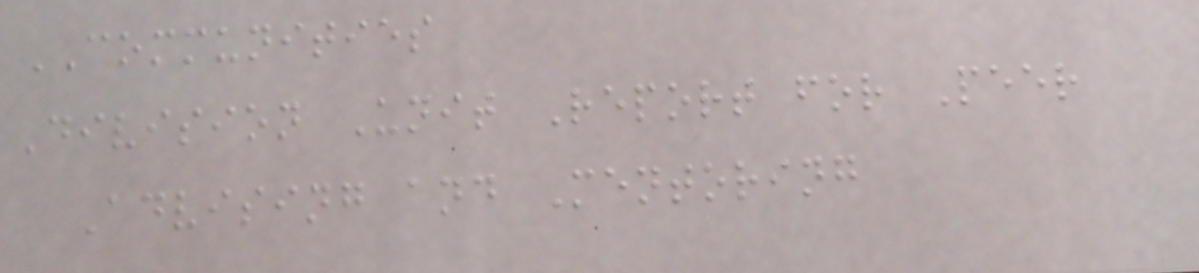COMMUNITIES
Division Unit Report for Peer
Advising and Mentoring
